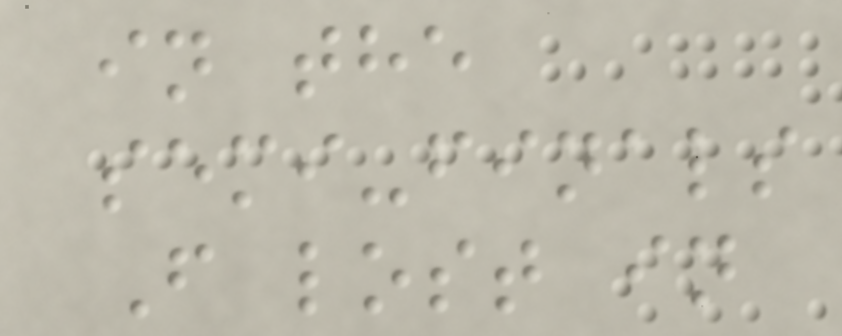in the
semi-finals
F lost in
